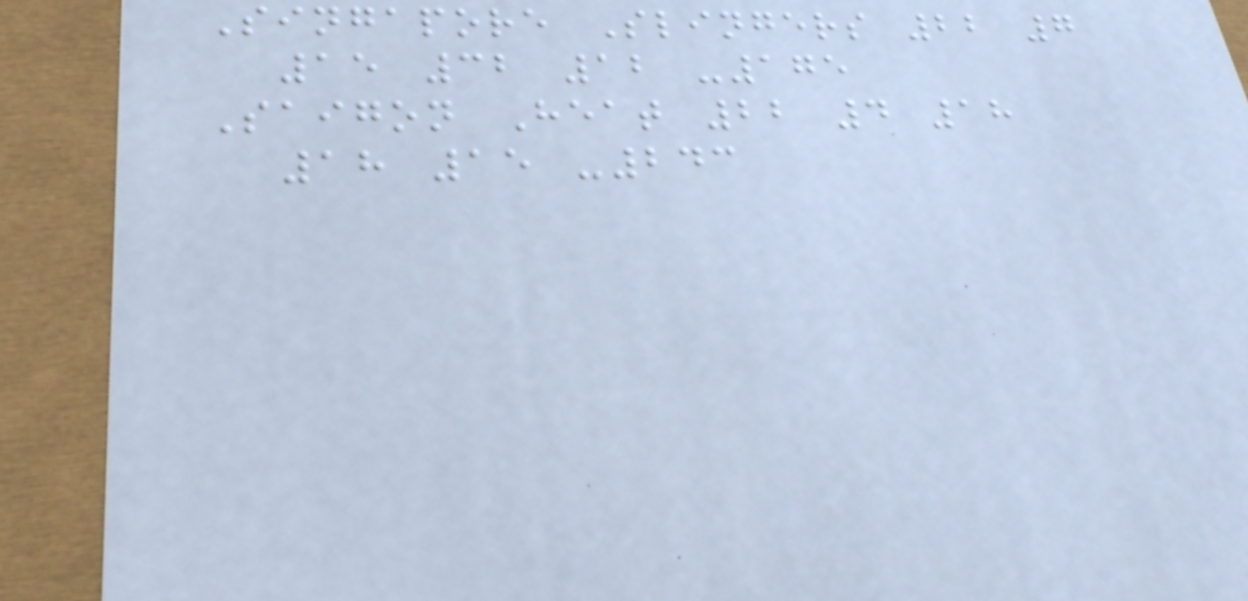Singapore Slingers 22 7
15 32 12 -175
Saigon Heat 22 4 18
18 15 -243
